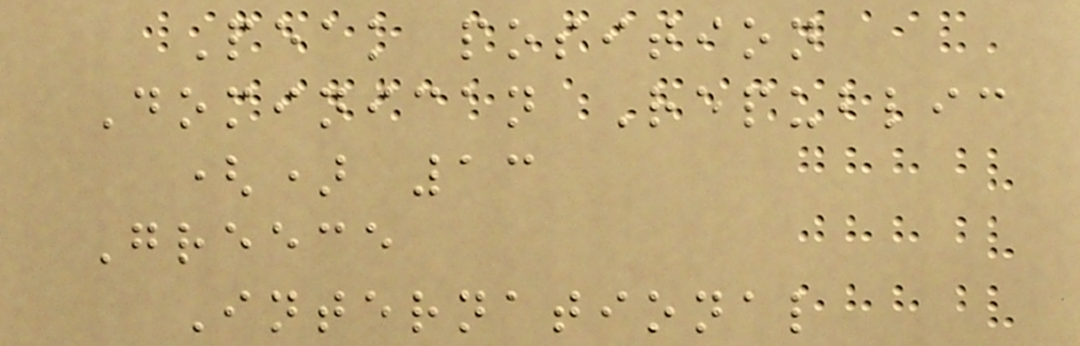Peak position
Dominican Republic
() 13
Greece
International
